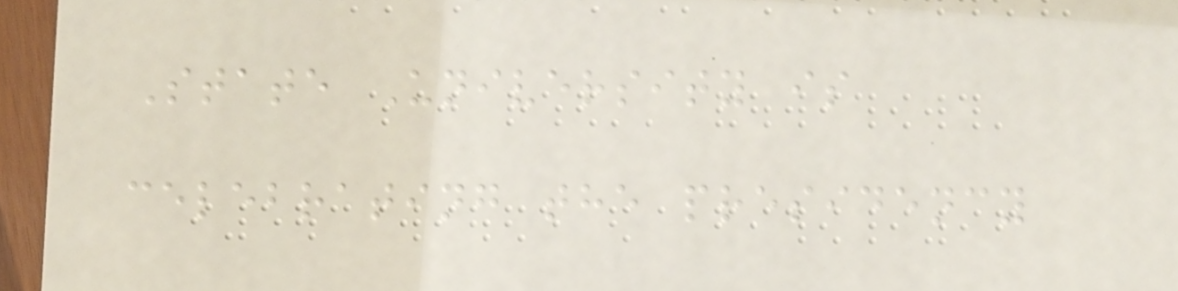State University is
celebrating the presidency
